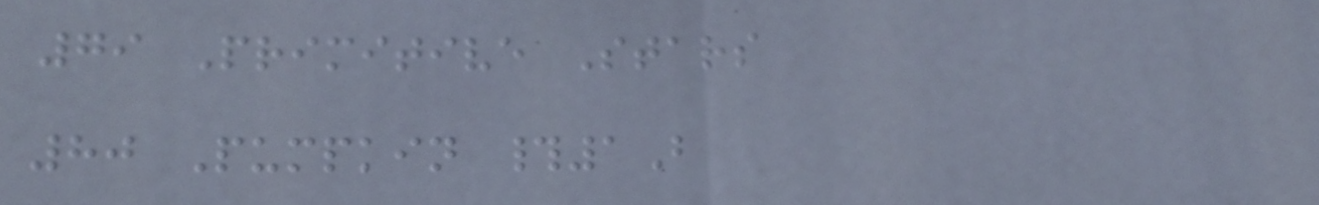79 Primitive Stars
80 Pumpkin #1B
